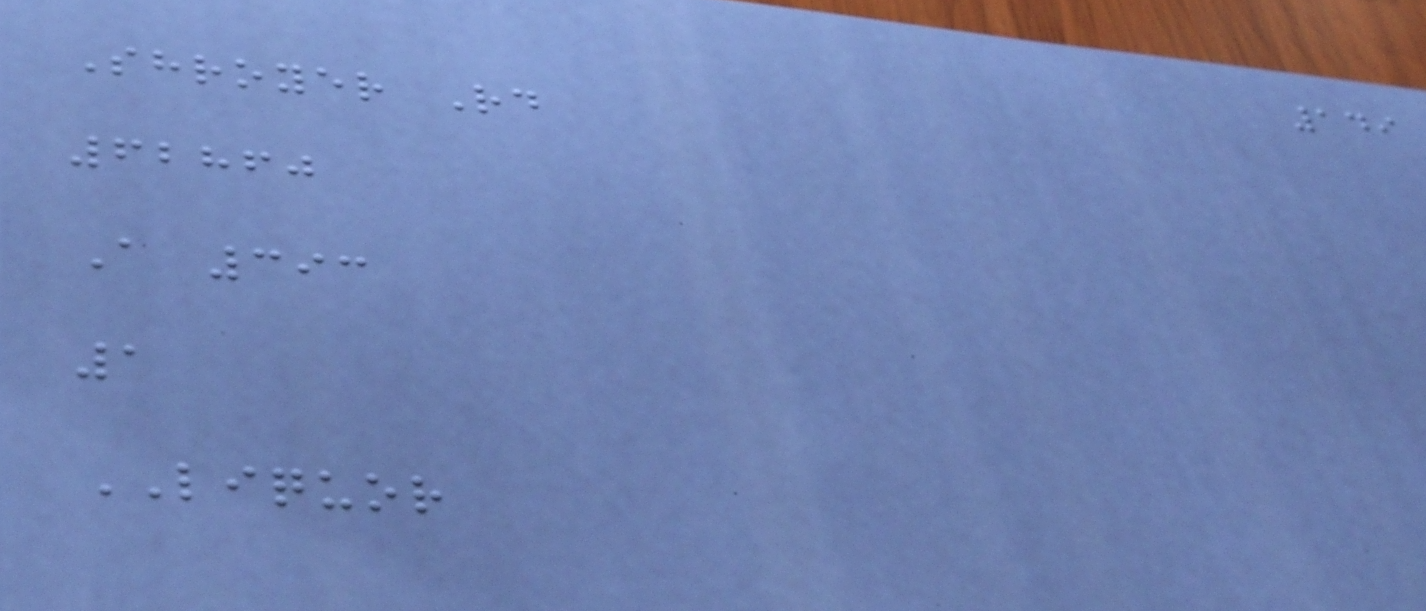149
Shroyer Rd
62860
A 393
1
LIQUOR
